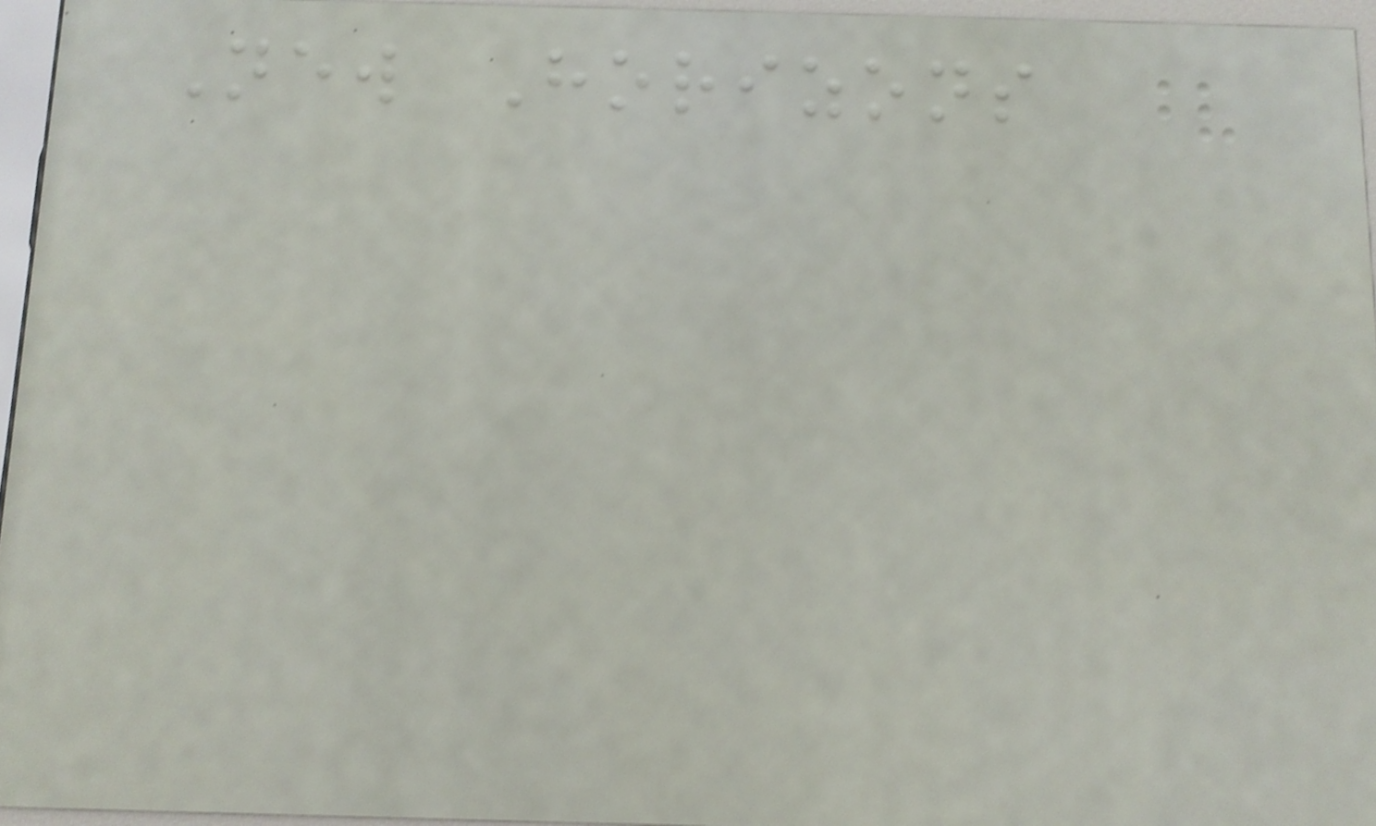New Horizons
